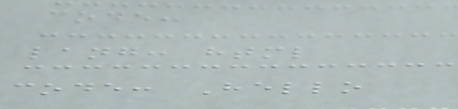code:
lang: html
code: Hello
